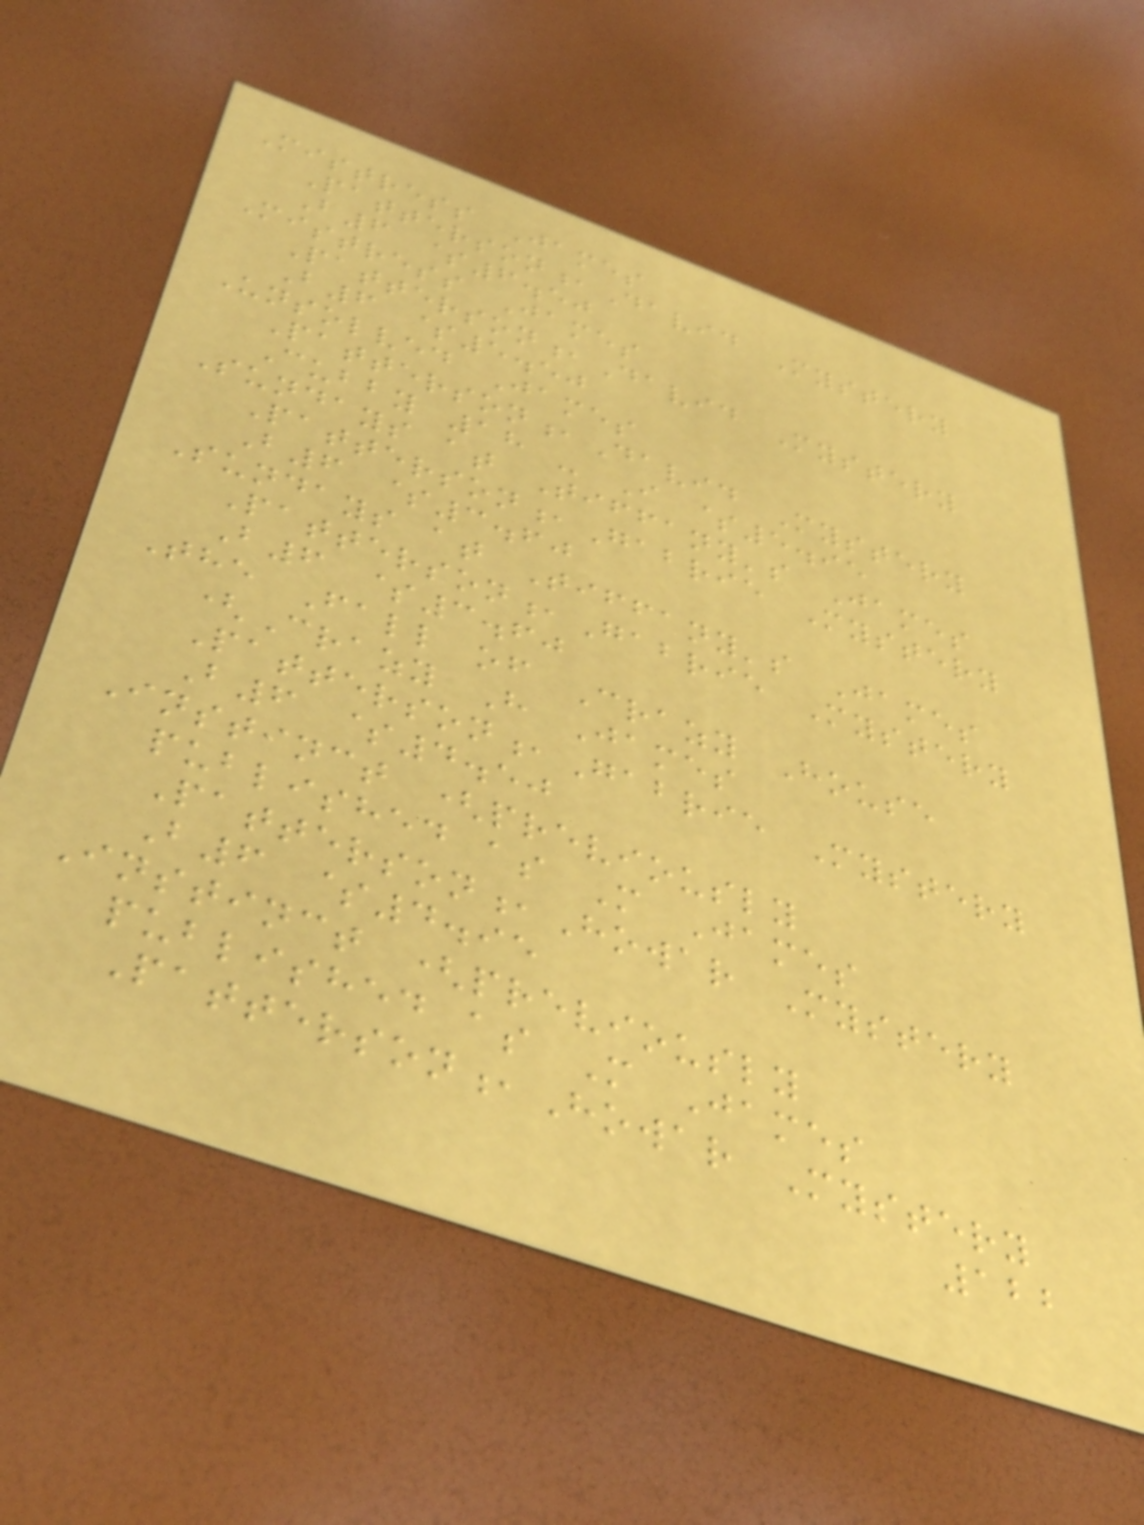Mistress James
Patterson,David Mystery
B6 $6.50
Mistress James
Patterson,David Mystery
B6 $5.50
Unsolved James
Patterson,David Mystery
Cubby 18 - I $5.95
Sundays at Tiffany's James
Patterson,Gabrie Mystery
B6 $3.60
Sundays at Tiffany's James
Patterson,Gabrie Mystery
B6 $3.60
The Fall of Crazy House
(Crazy H James
Patterson,Gabrie Mystery
B6 $4.50
Instinct (previously
published as M James
Patterson,Howar Mystery
B6 $4.95
Instinct (previously
published as M James
Patterson,Howar Mystery
122
